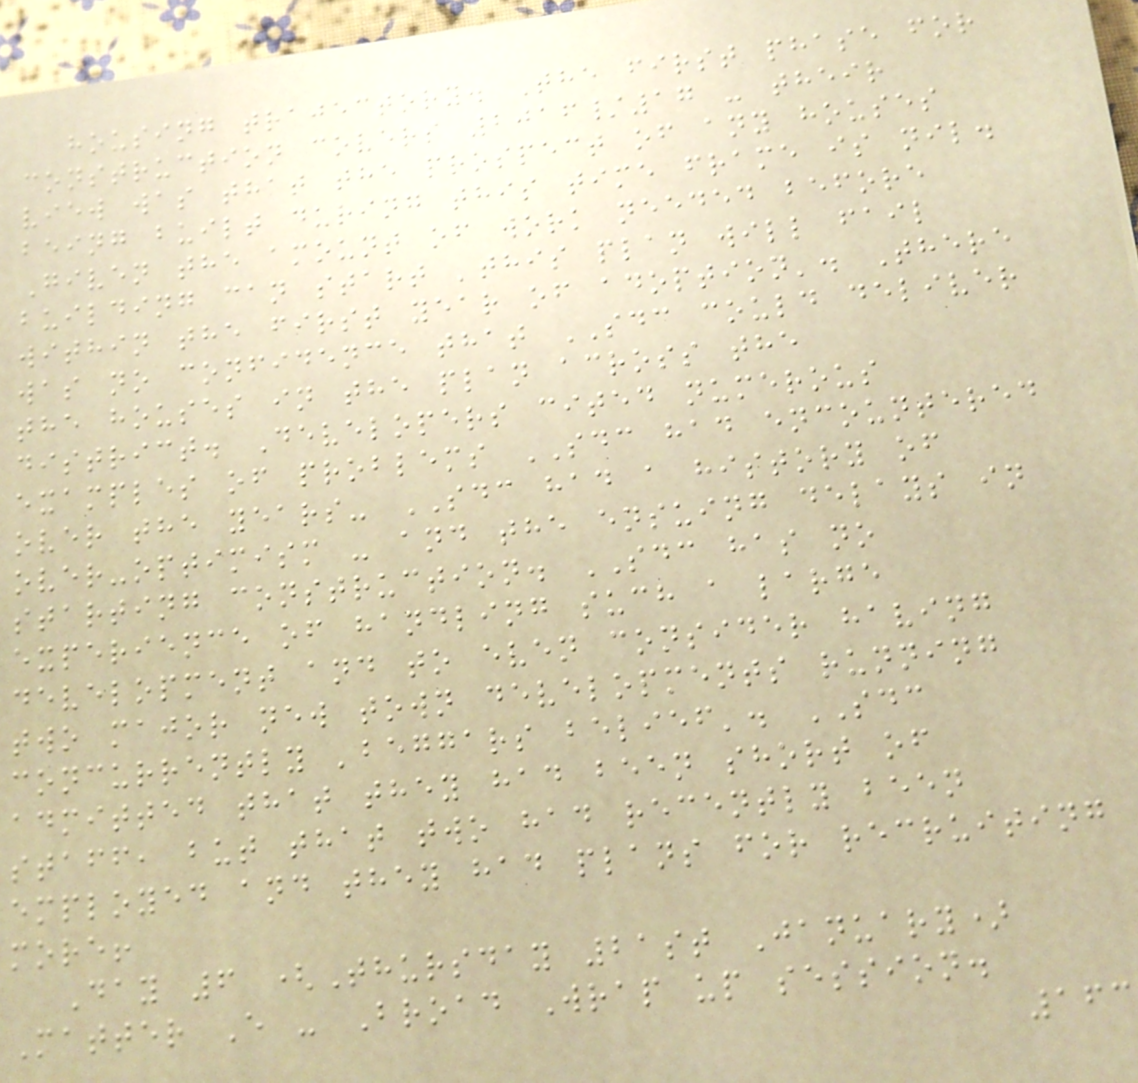housing trajectory. The first phase for
construction covers 2016/17 - their
view was that the prospect of any houses
being built during this time frame is nil.
Given the amount of work needed before
building can start 'this plan will fail
within the first year of adoption'. There
was no confidence that SDC could deliver
the houses in the plan across the
district. Developers cited numerous
examples of problems SDC had encountered
over the years- SDC had a history of
over-optimism - and the ensuing delays in
starting construction. SDC has no
experience of handling such a large
development and to even consider having
two major new town developments running
concurrently 'beggars belief'. SDC
admitted that they had been short of
staff, but that two had recently been
employed and they had plans for recruiting
more!
Day 6 (Thursday 21st January)
Matter E - Broad Wrap up session.
163
